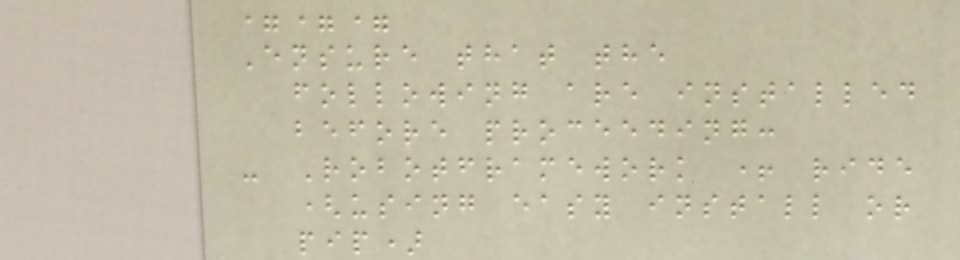===
Ensure that the
following are installed
before proceeding:
- Robotframework + ride
(using easy install or
pip)
